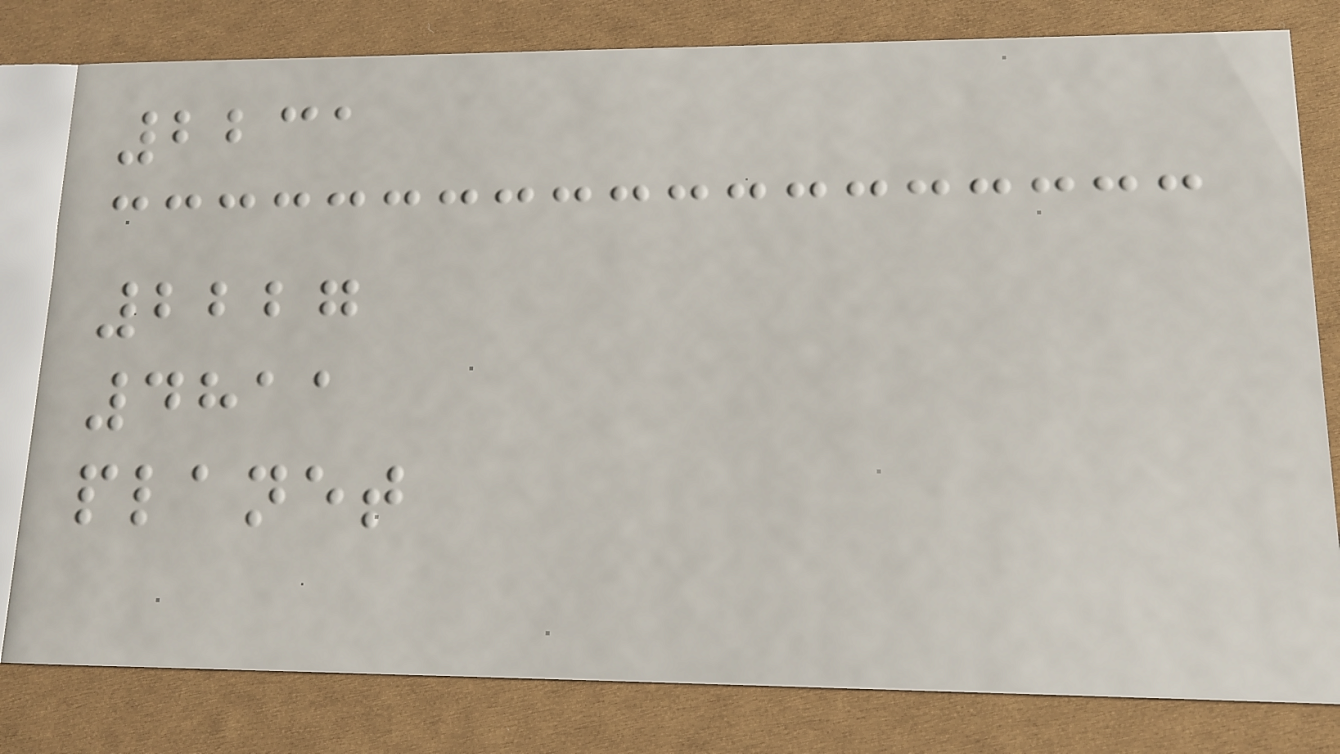2231
2227
4811
planet
